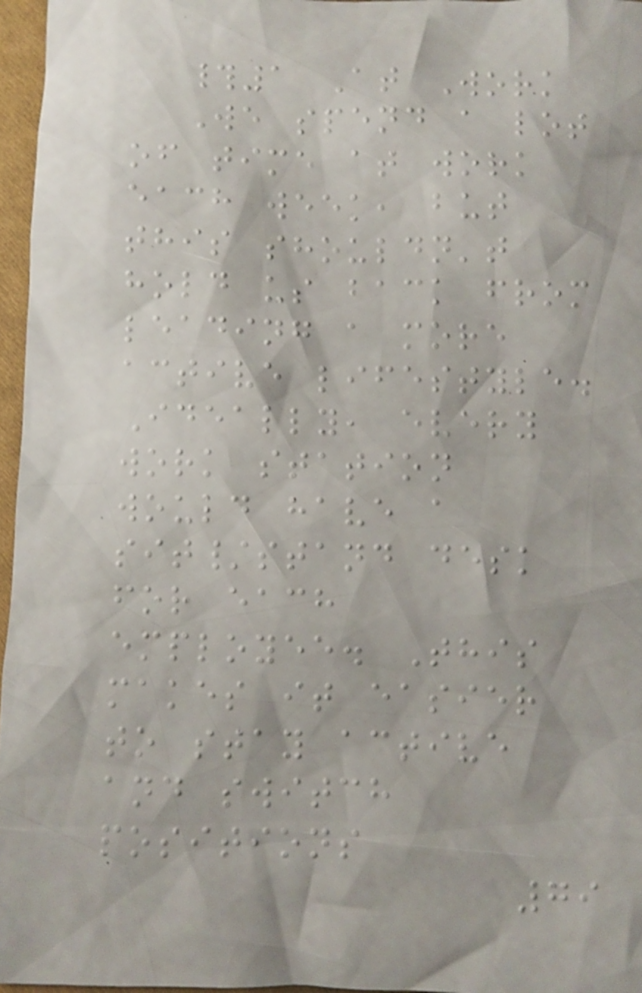#1 At Work
We spend a lot
of time at work
each week, but
this shouldn't
hold us back from
leading a more
active lifestyle.
Ideally, every
work station
would have a
sit/stand desk
for each
employee. This
makes it easier
to stay active
and switch
positions
79
